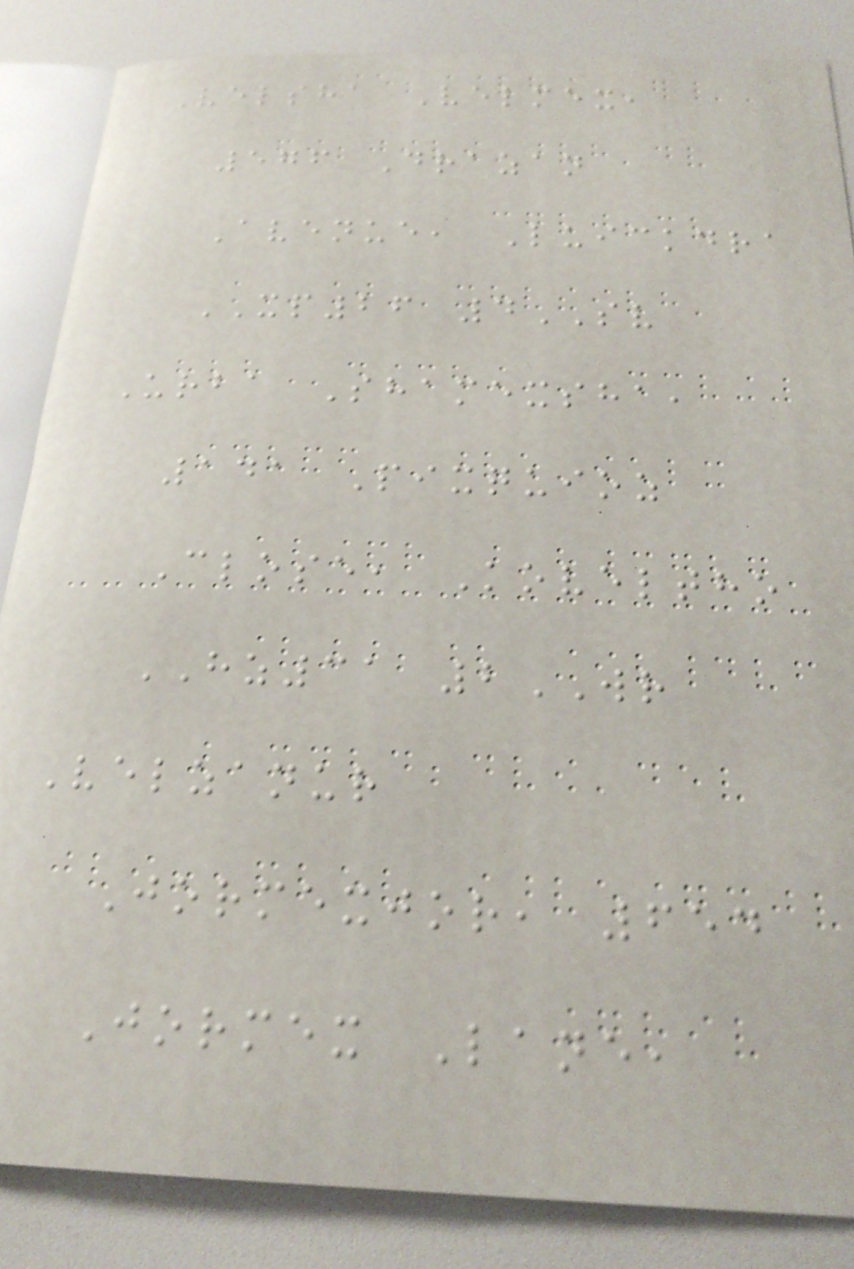Velsha Velmex,
576 Drazan
Avenue, Luickdra
XP26 4SV
Urba Shamexsha,
141 Pixquioz
Close, Koveltho
HZ31 2WR
Velzanur
Jormexjor, 654
Jormex Lane,
